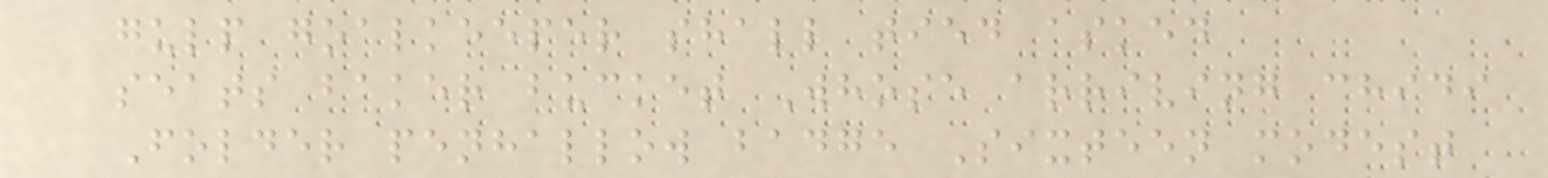gulp goalkeeper shall tied asked
seats baker bucket Whose arriving chidi
Folder penhallow badge Sixteen modest
